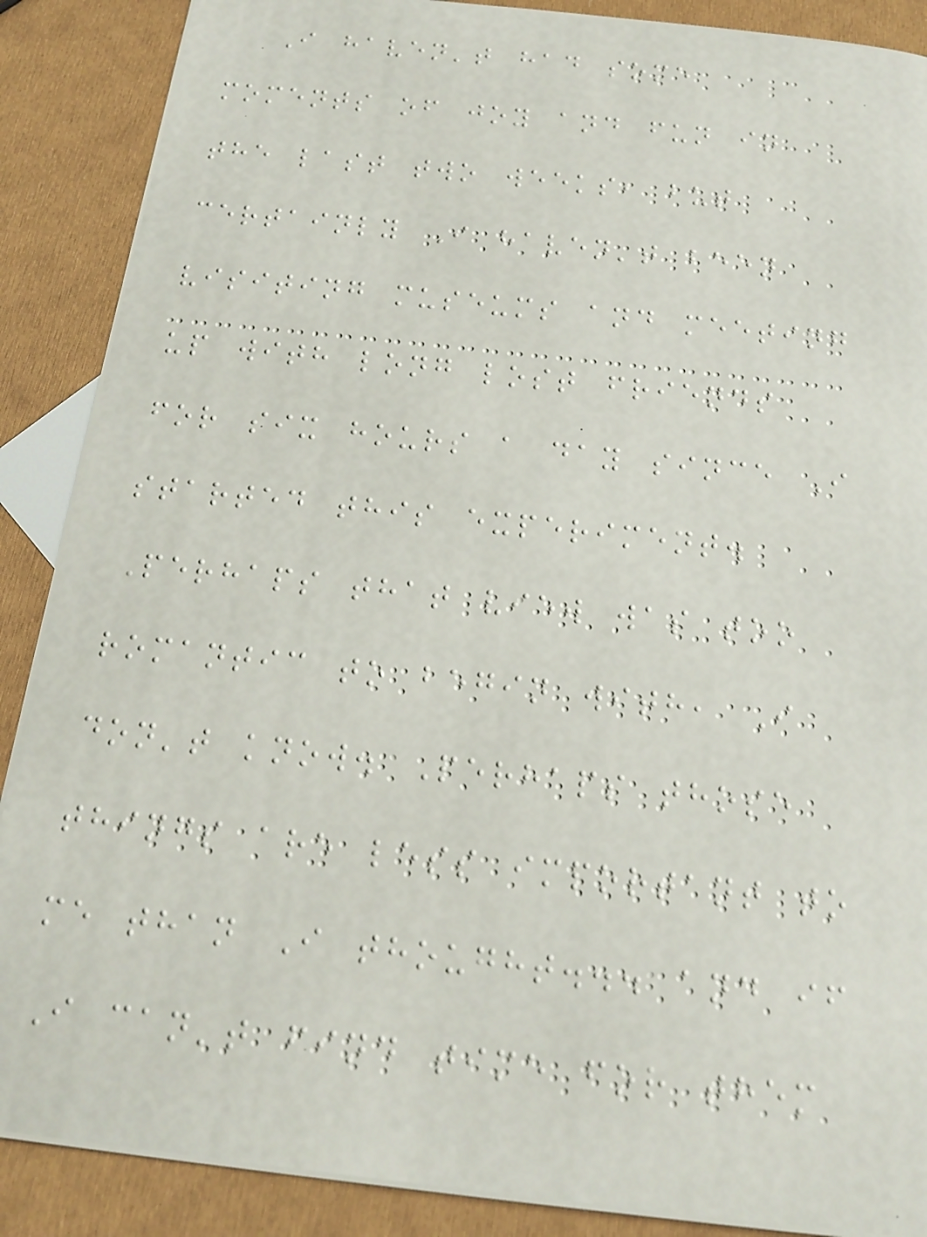I haven't had some
moments of joy and fun in
the last two weeks, but
certainly I haven't been
visiting museums and meeting
up with long lost friends
for six hours a day since I
started this experiment.
Perhaps that view was too
romantic to begin with, I
don't know. Perhaps those
things are less important to
me than I thought... and if
I can't find time for them
